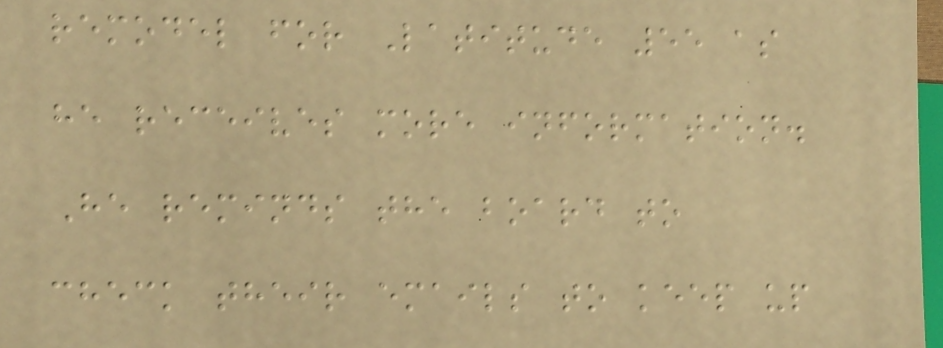remodel for Latitude 55 as
he receives more information.
He reminds the board to
check their emails to keep up
